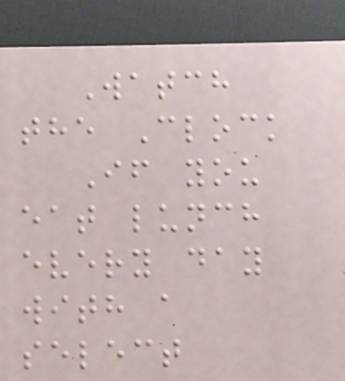Watch
the Clock
If you
eat lunch
every day
with a
select
